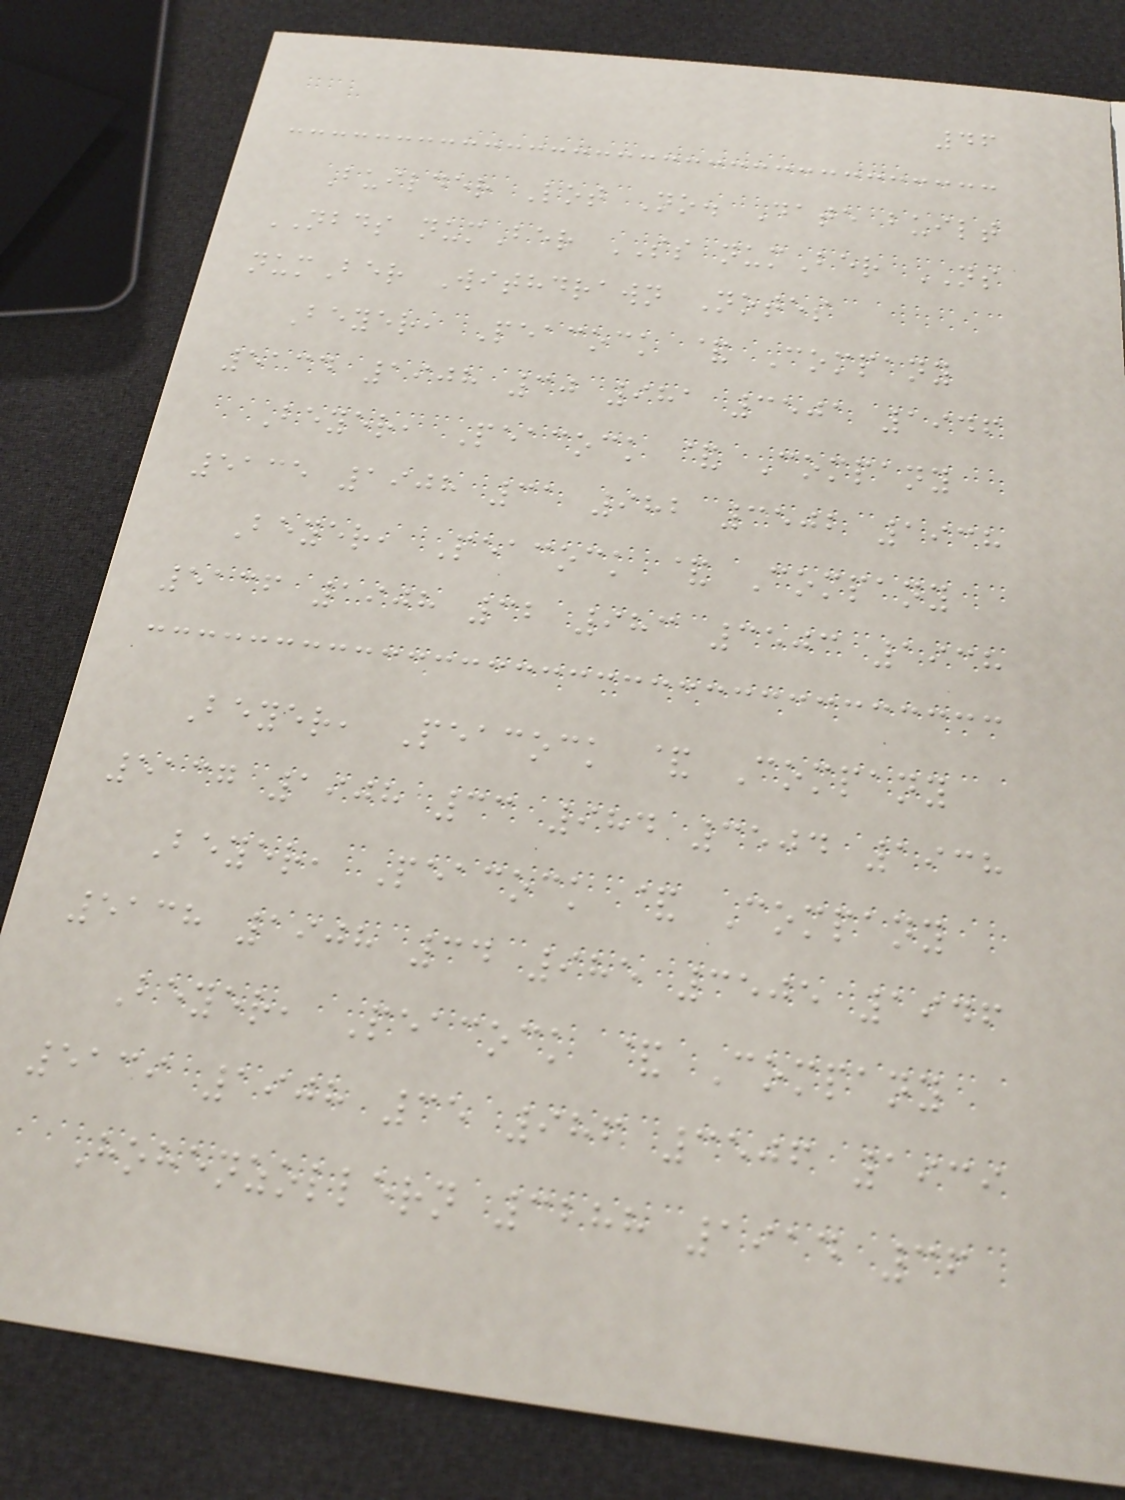46
Builder Lot No. Date built
NBDS numBer SS numBer NS
numBer Withdrawn Notes
Beyer, Peacock & Company
5134 1908 30 981 3501 1946
Beyer, Peacock & Company
5135 1908 31 982 3502 1938
Beyer, Peacock & Company
5136 1908 32 983 3503 1938
Beyer, Peacock & Company
5137 1908 33 984 3504 1938
Beyer, Peacock & Company
5138 1908 34 985 3505 1946
Beyer, Peacock & Company
5139 1908 35 986 3506 1939
Hohenzollern 3288 1914 36
